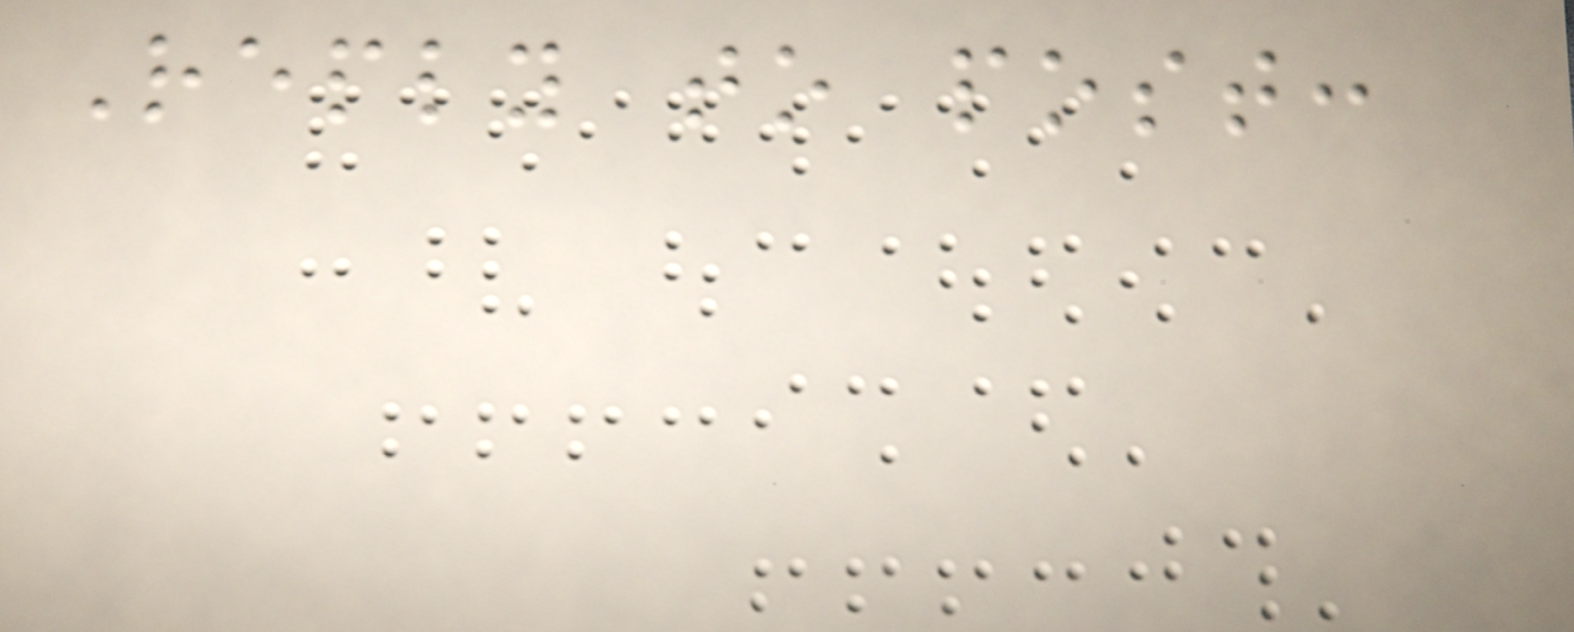Reply to post:
